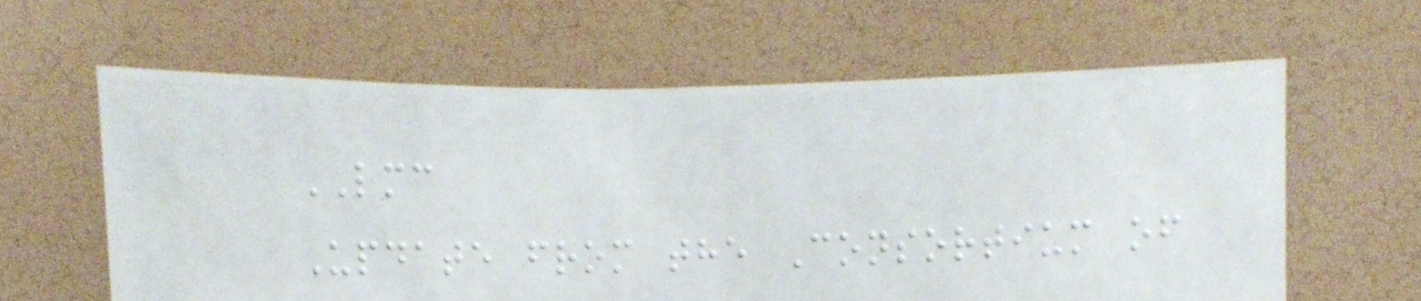LMC
Update from the Consortium of
